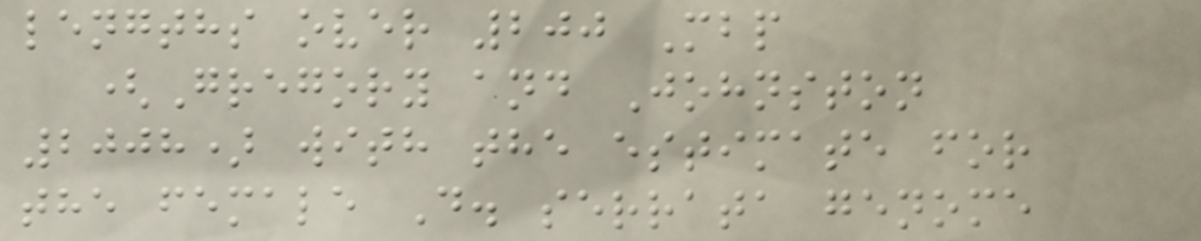lengths over 200 Mbp
(Gregory and Johnston
2008) with the estimate for
the female D. serrata genome
